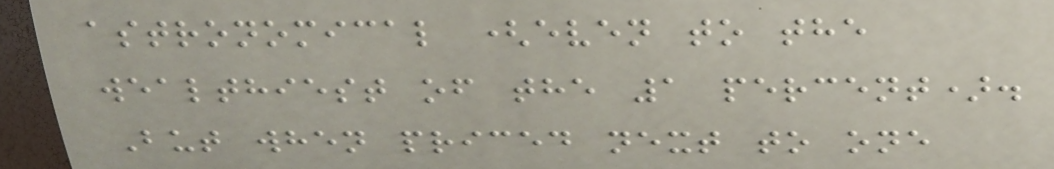astronomical (even to the
wealthiest of the 1 percent).
But when priced next to one
